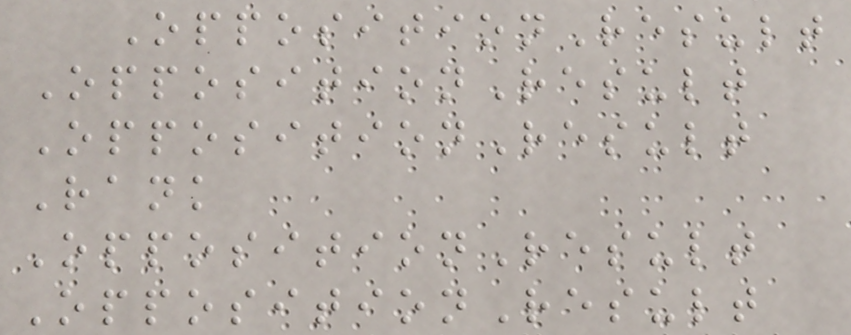OppositionResult
OppositionResult
OppositionResult
Rank
OppositionResult
OppositionResult
